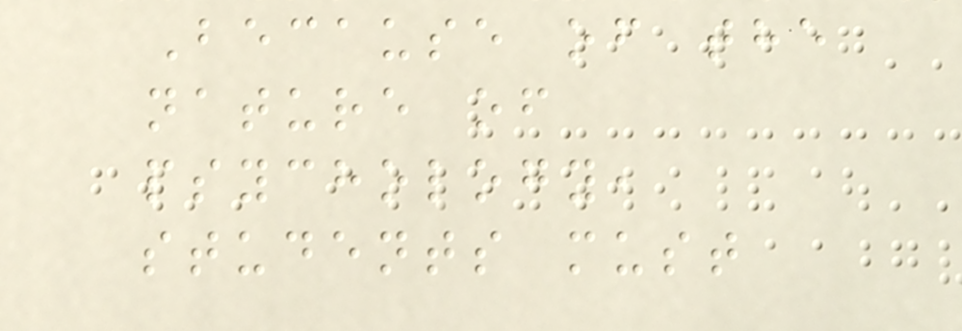Because of the
nature of
psychology,
students must
